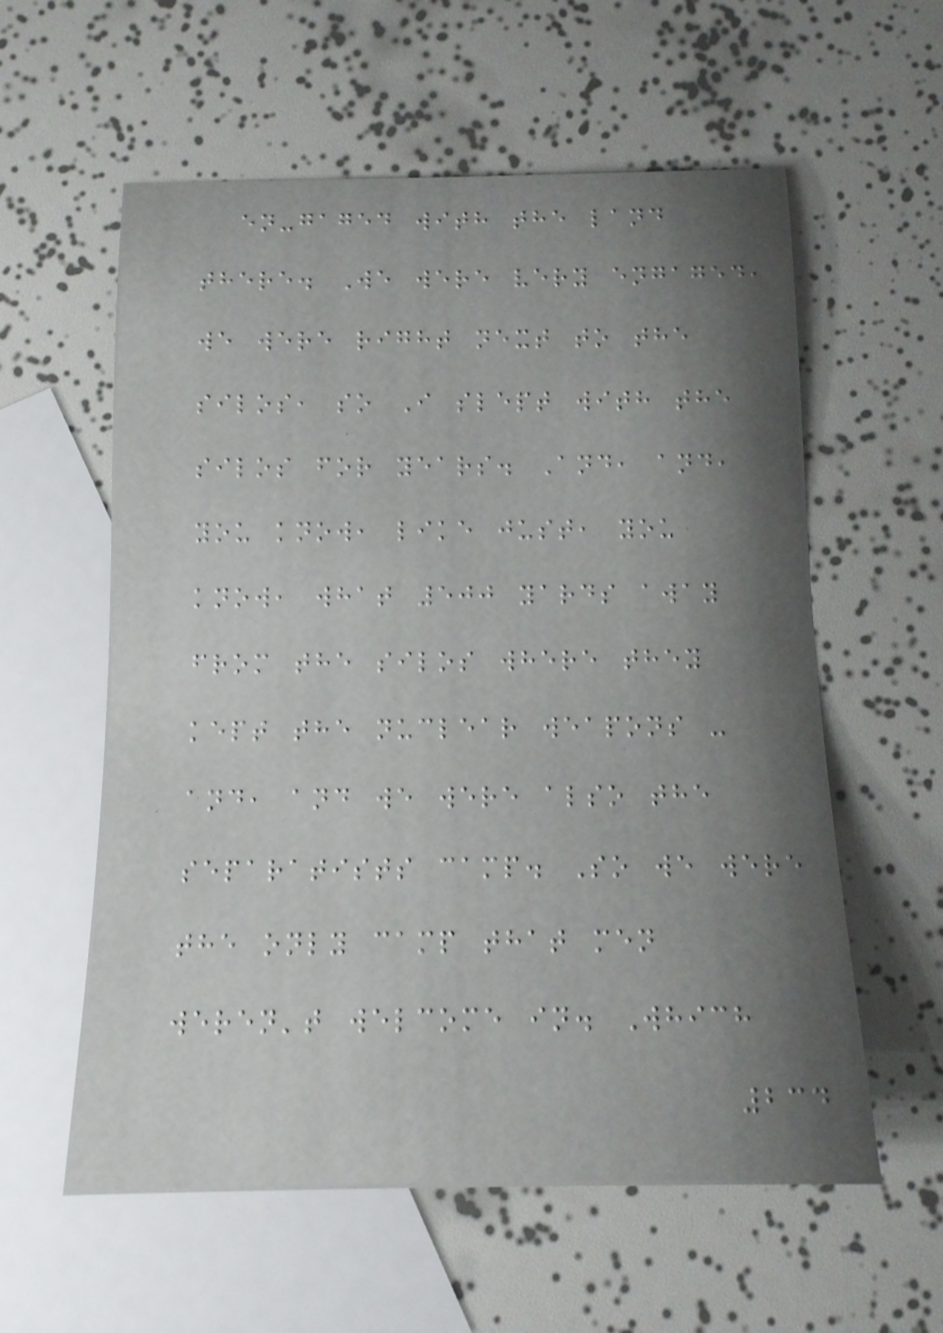en-gaged with the land
there. We were very engaged,
we were right next to the
silos, so I slept with the
silos for years. And, and,
you know, like just, you
know, what 500 yards away
from the silos where they
kept the nuclear weapons -
and, and we were also the
separatists camp. So we were
the only camp that men
weren't welcome in. Which
234
